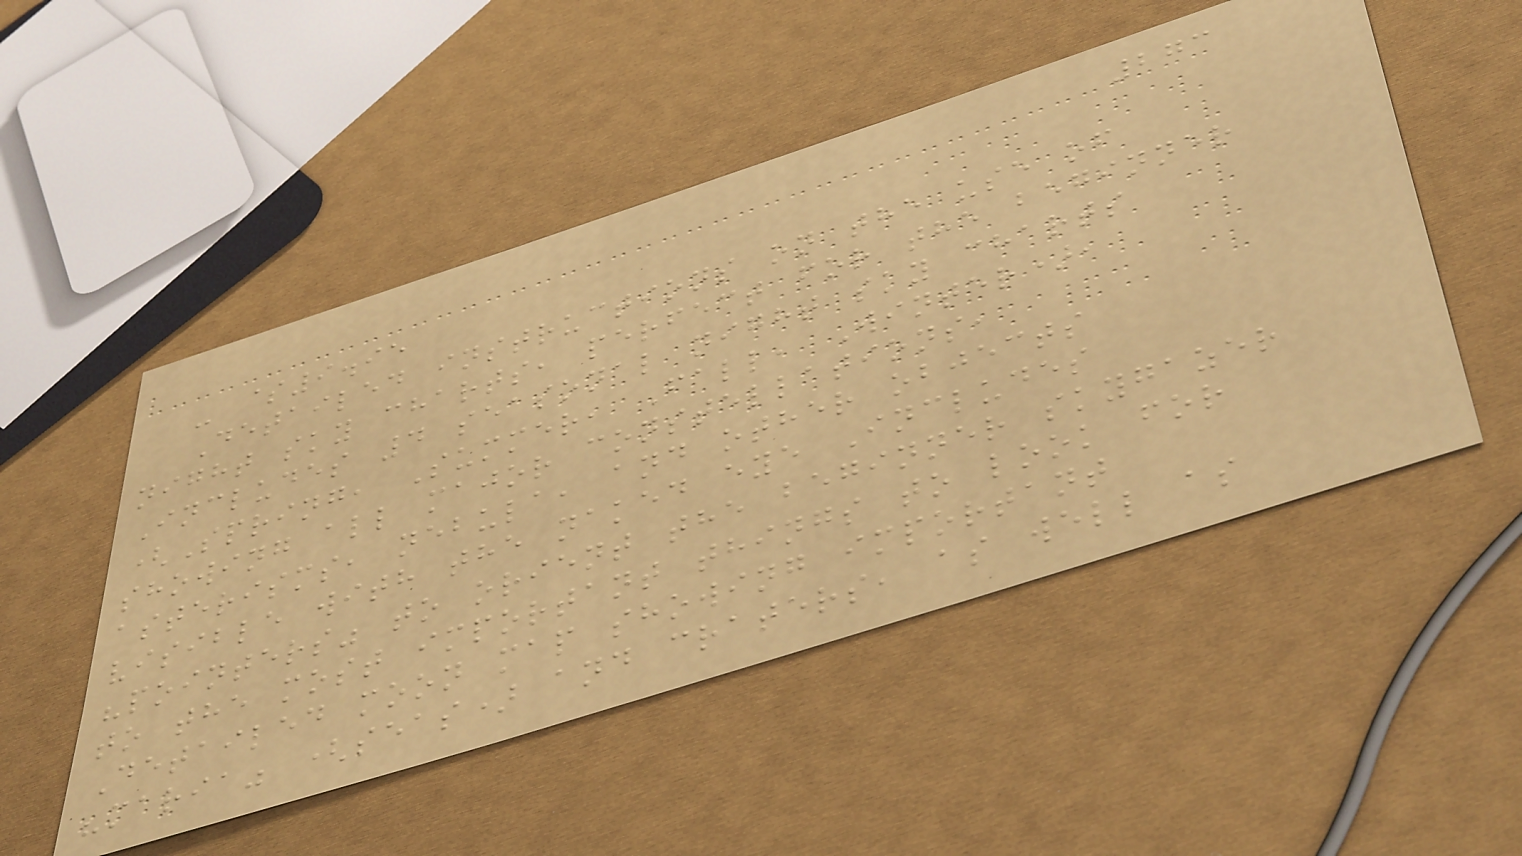273
- $9.95
Detailed instructions on the use of
night sky charts, perfect for the beginner
Includes 4 seasonal night sky charts
(Spring, Summer, Fall, Winter),
showing all major constellations,
asterisms, nebula, and other objects
visible with the naked eye Includes
"pointers" to orient the beginner skygazer
to the most important things to look for
Detailed moon map showing important
"maria" (seas) and craters, as well as
